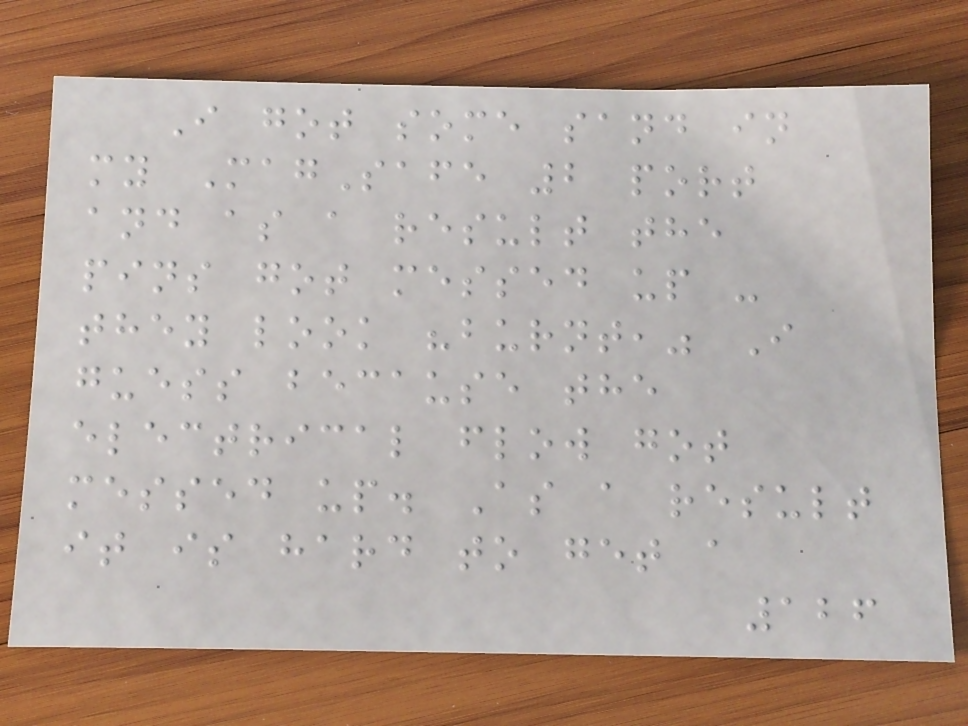I got some sand in
my MagSafe 2 port
and as a result the
pins got messed up -
they look "burnt," I
guess because the
electrical flow got
messed up. As a result
it is hard to get a
126
